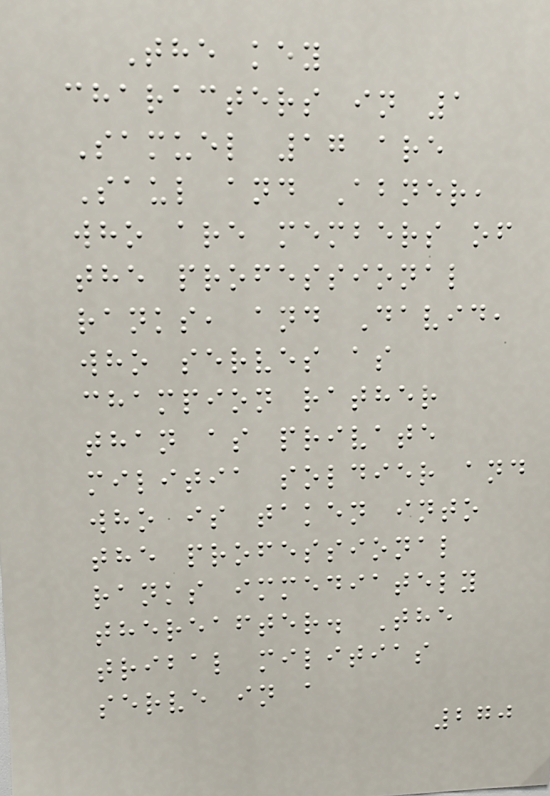The key
characters in 1
Samuel 17 are
Saul and Abner,
who are members of
the professional
ranks, and David,
who serves as
champion rather
than as private
militia soldier and
who is taken into
the professional
ranks immediately
thereafter. The
tribal militias
serve in a
270
